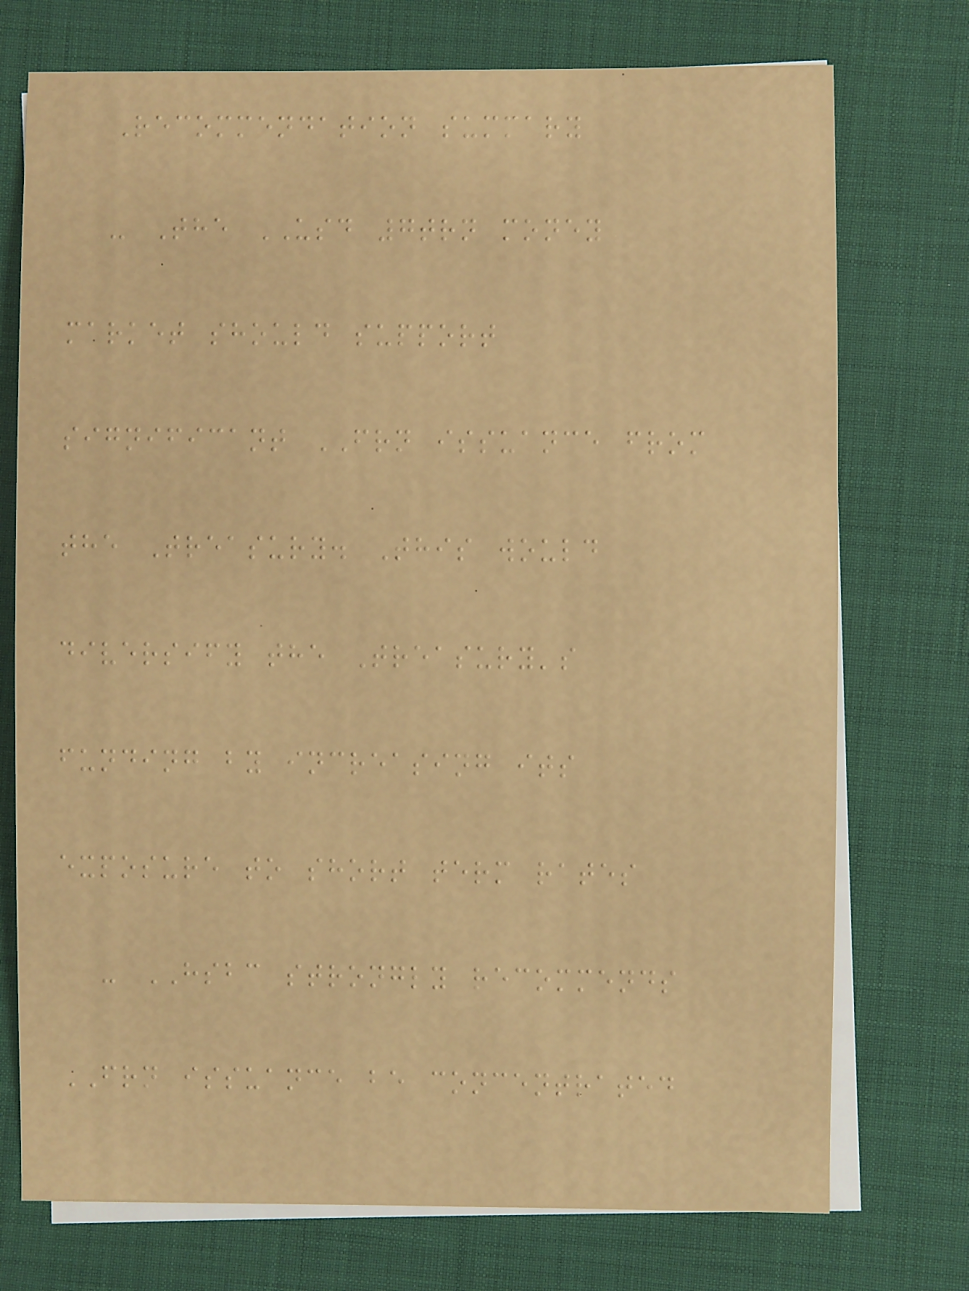Recommendation summary
- The USD 7trn money
market should support
significant FRN issuance from
the Treasury. This would
diversify the Treasury's
funding by increasing its
exposure to short term rates
- HSBC strongly recommends
FRN issuance be concentrated
